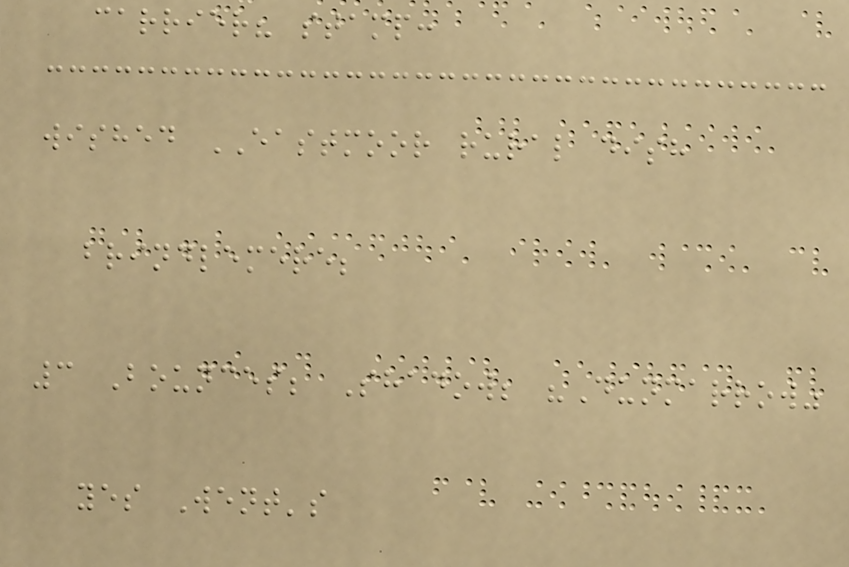carrier? stamp:
wished EASTMOOR rural dish
brindlemere;
3 Bounces; Shadow; "Dunmarrow"
yes Went's
